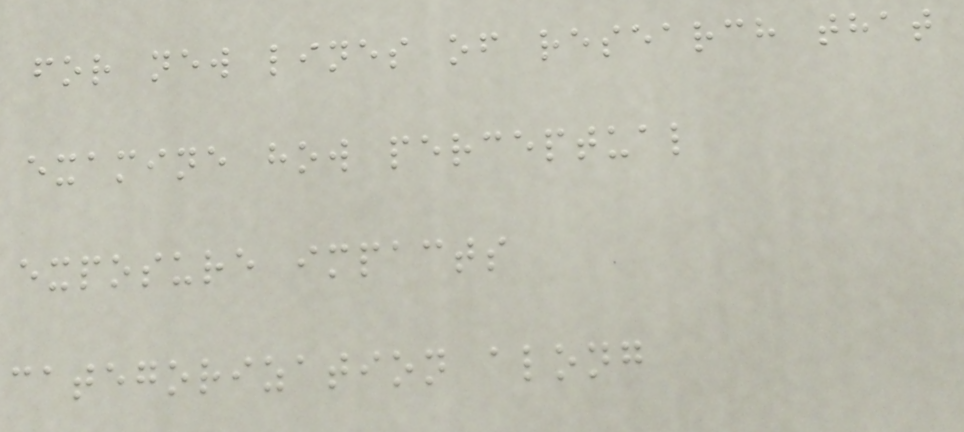for new lines of research that
examine how perceptual
exposure impacts
categorization along
